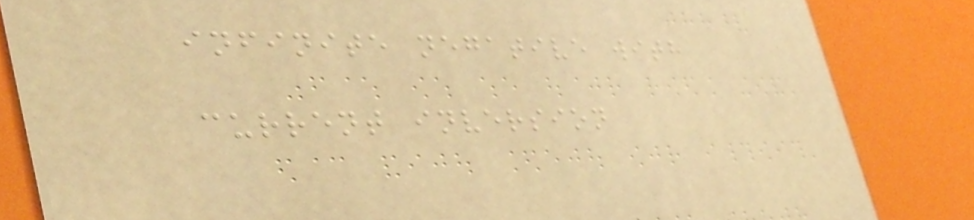infinite negative with
current inversion
